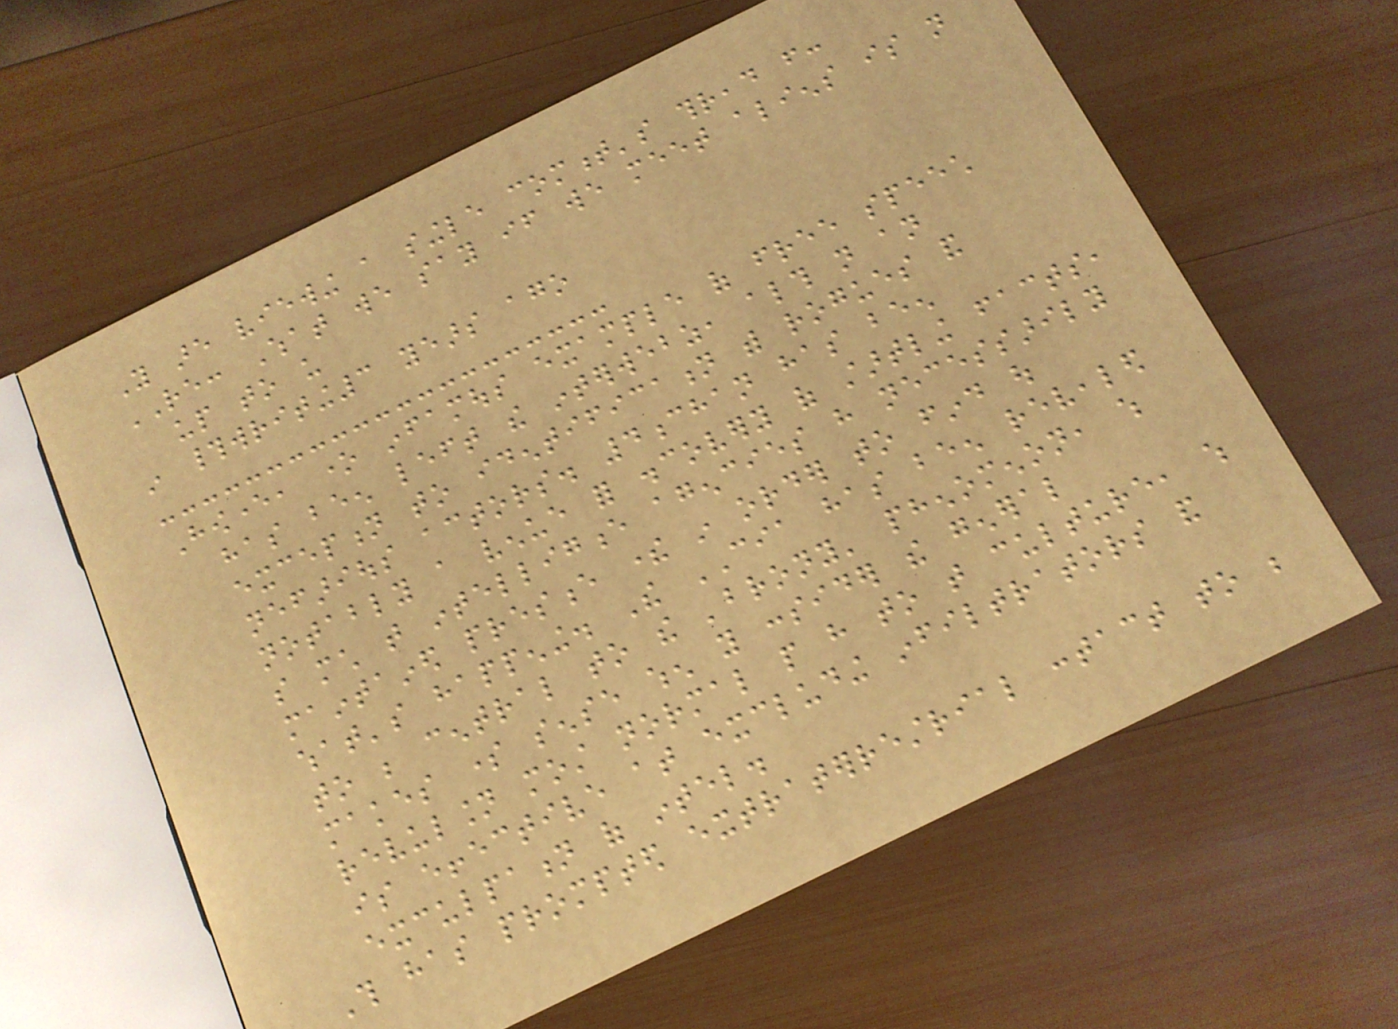You are viewing a single comment's thread from:
RE: What we say if we meet aliens is not
up to us
in #writing3 years ago
However, one infamous example of free speech
has been left the interwebz, although not an
exception to identification with rogues and
nefarious actors. 4chan has been
notably a venue for discovery of startling facts,
so much that intelligence agencies have necessarily
maintained presence there in order to find out
what's happening. The CIA has been revealed
to be central to the 'brony' phenomenon, which
makes some sense when you consider the general
revulsion most normal people have to that culture, which
is effective at excluding infiltrators and
exculpation of intel.
This has prompted extraterrestrial contact to be
